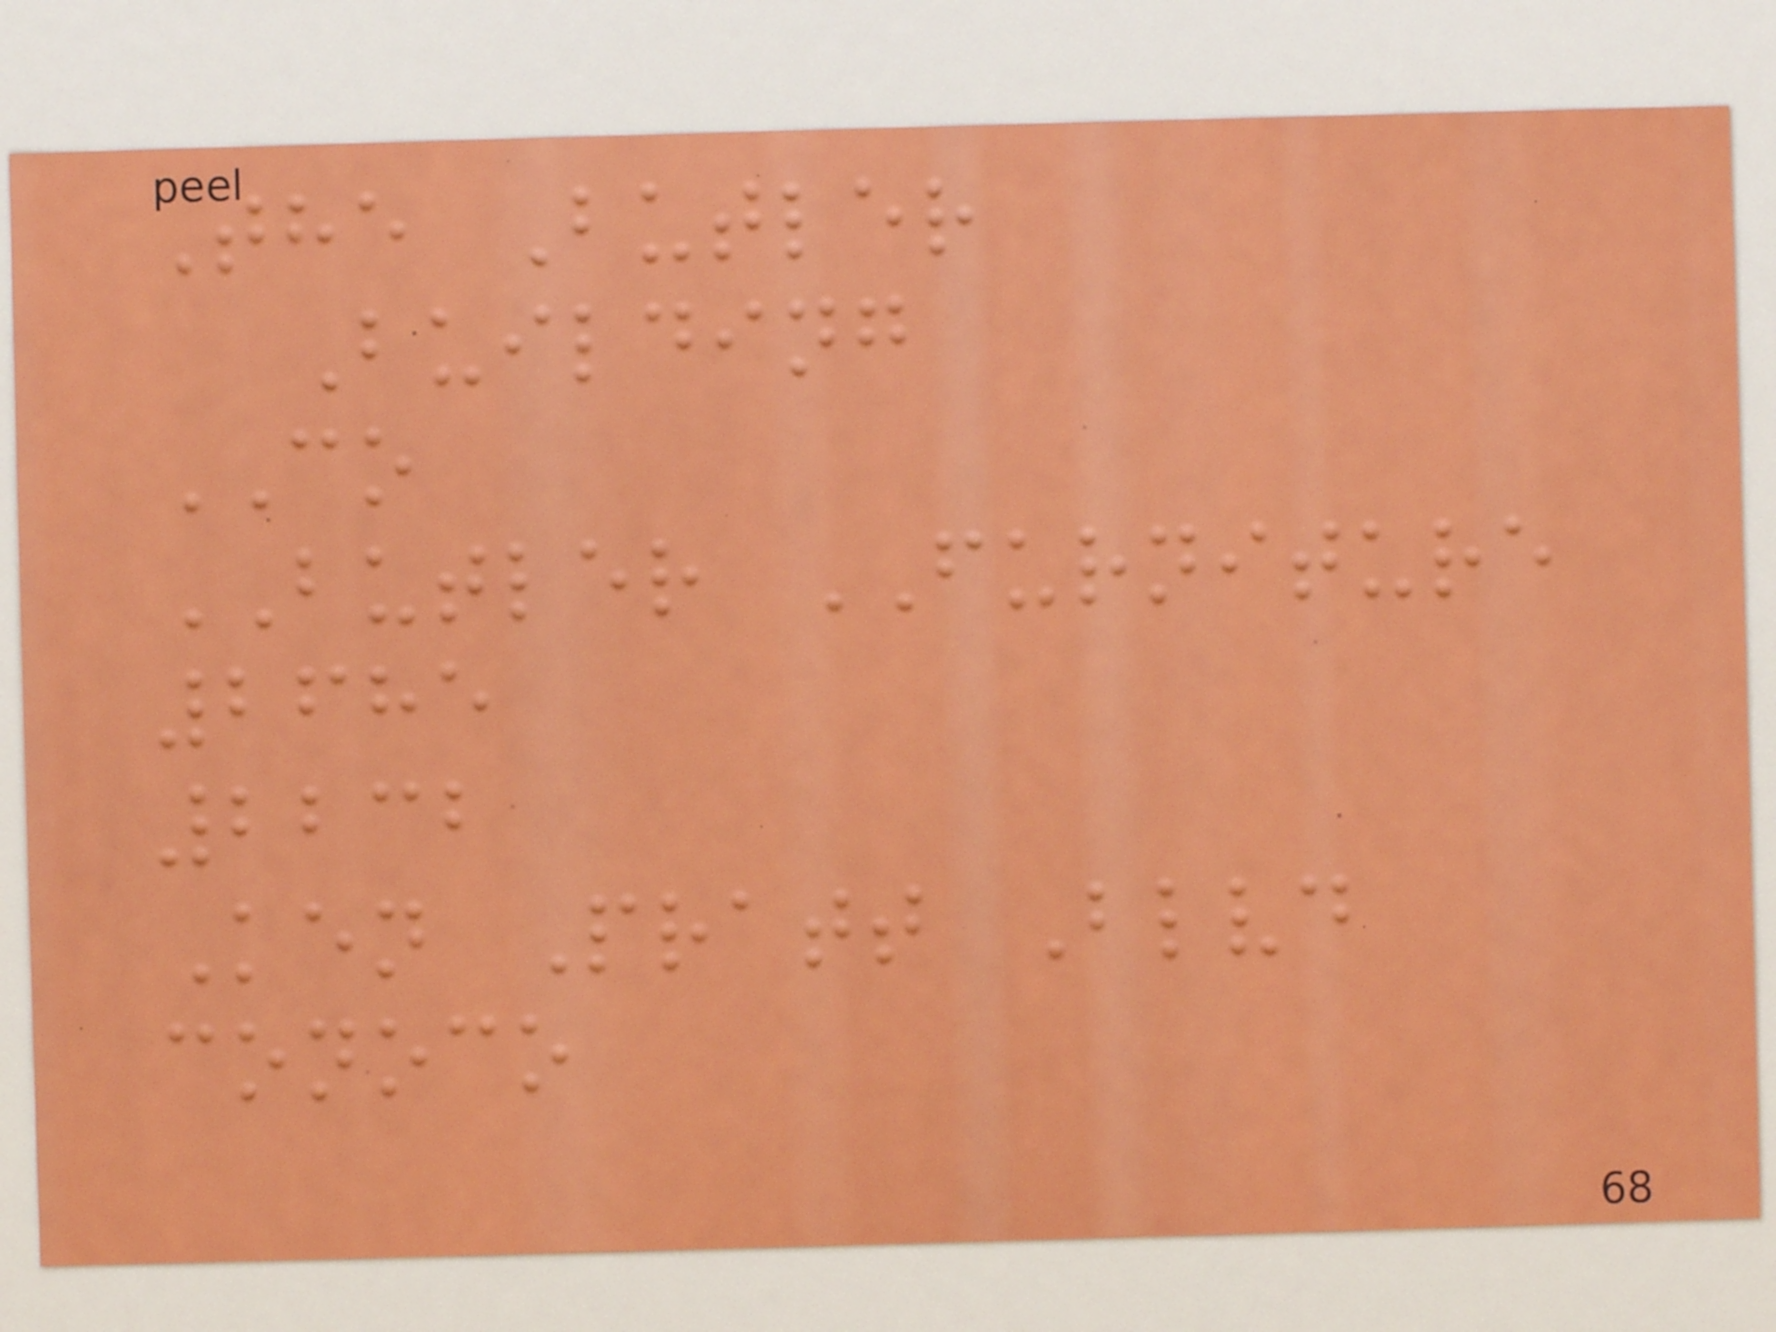The Butler
Building
CO
BUTLER FURNITURE
2685
2232
Ken Pratt Blvd
conoco
